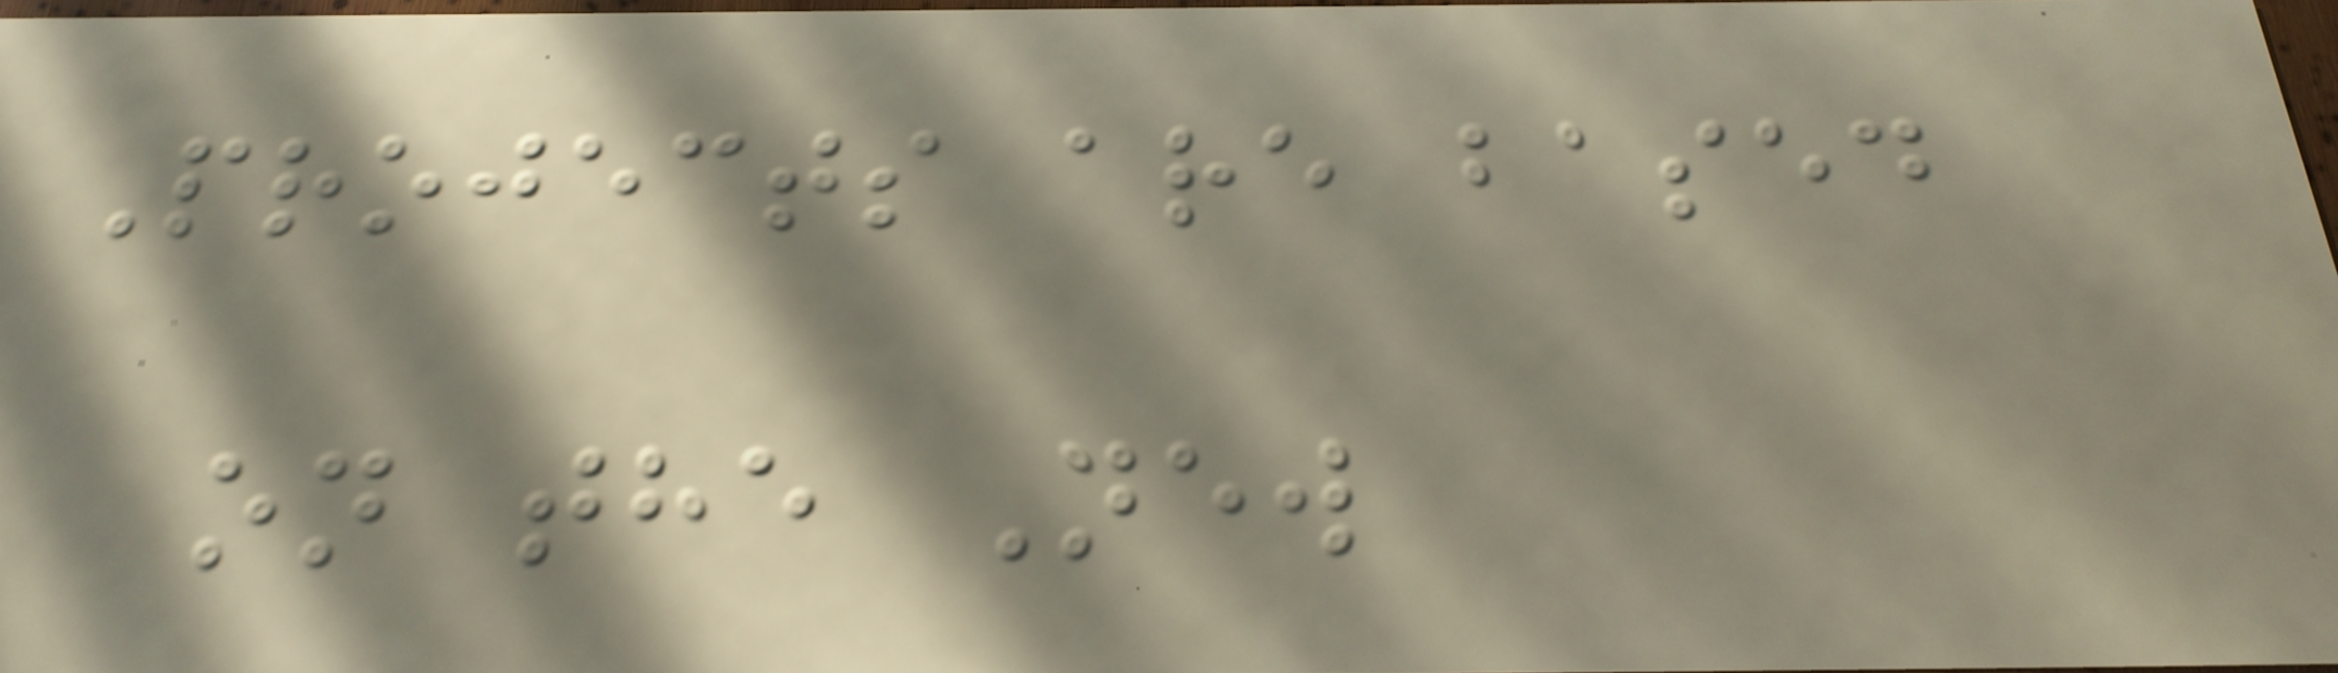Projects are based
on the New
